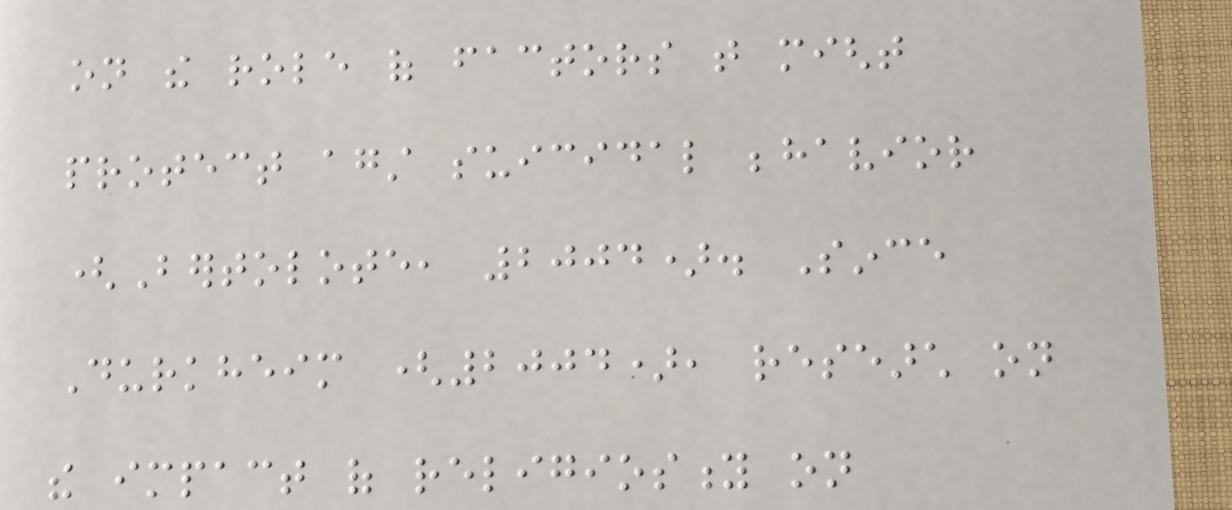on the role of factors that might
protect against suicidal behavior
(Bertolote, 2004). Since
Durkheim (2004), research on
the impact of religiosity on
